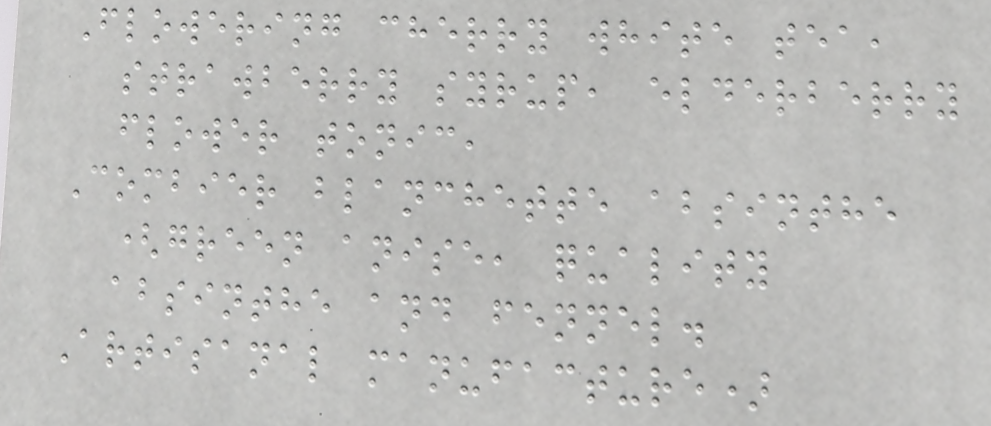Flowering cherry white tea,
strawberry syrup, elderberry
flower tonic,
Combier blanchette absinthe
(green anise, quality
absinthe and fennel.
Artisanal manufacture)
